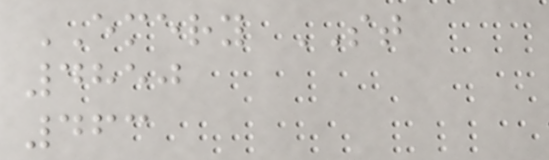EMERY ST
4850
463
